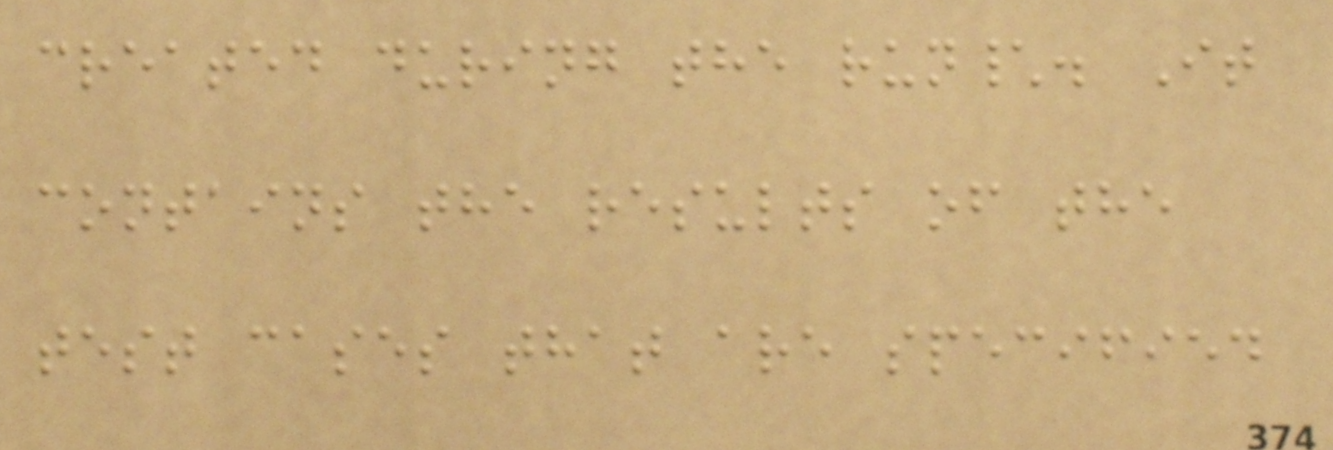created during the run\. It
contains the results of the
test cases that are specified
